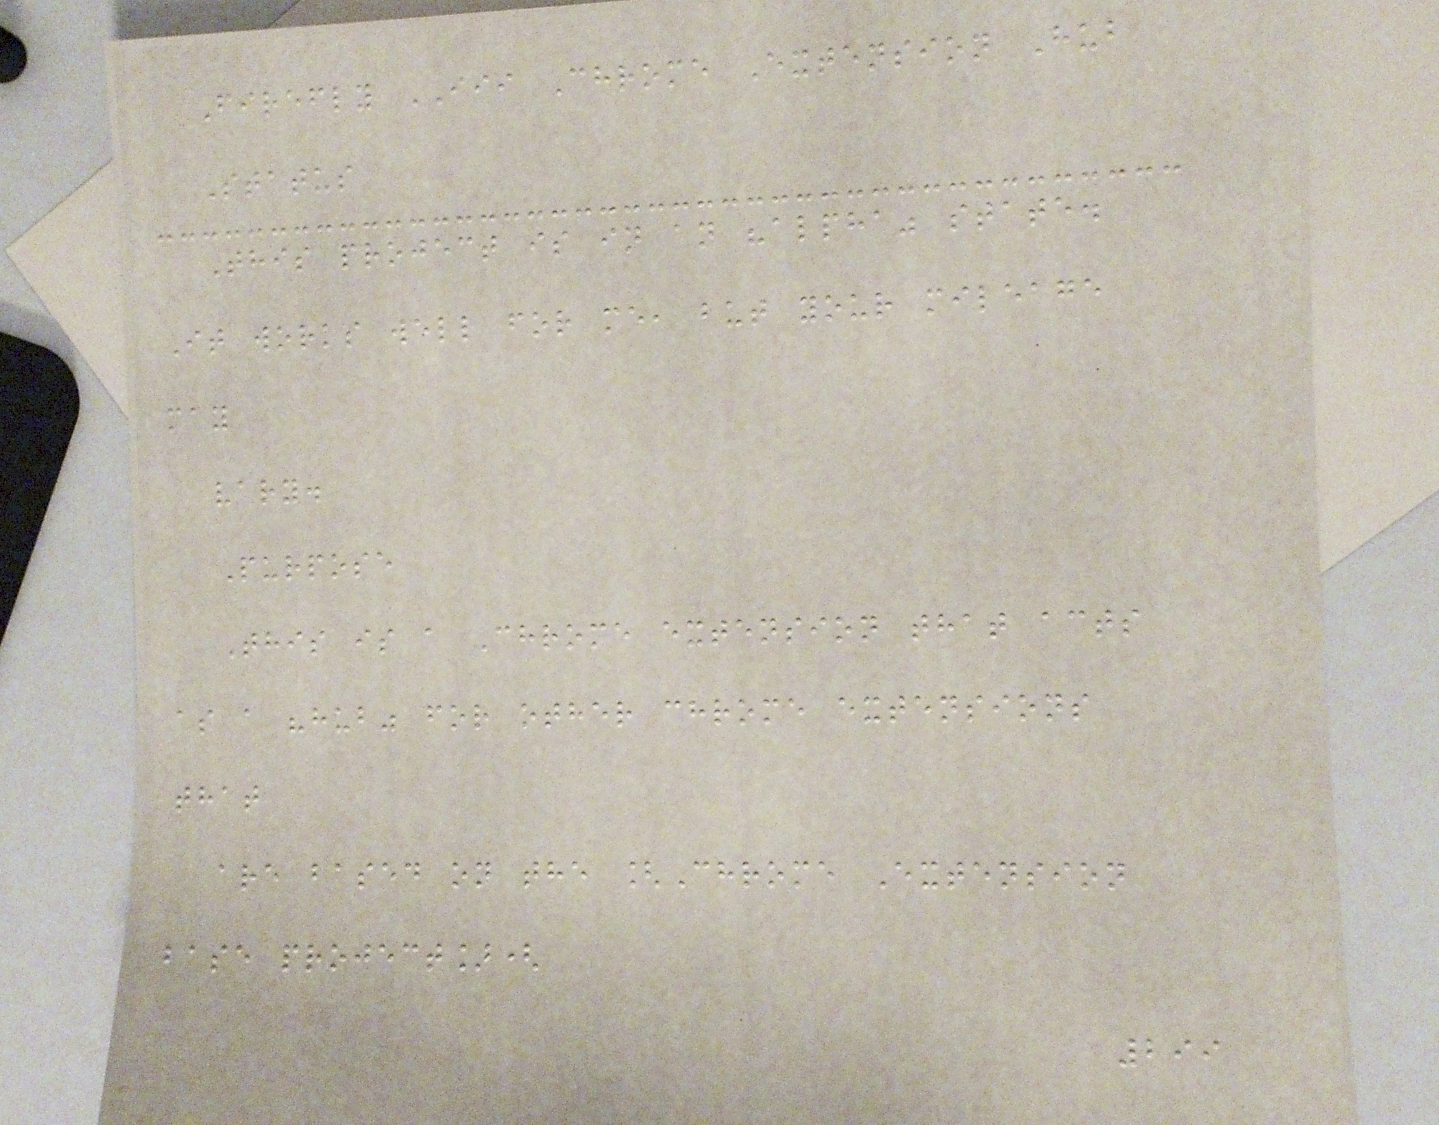Firefly III Chrome Extension Hub
Status
This project is in an "alpha" state.
It works well for me, but your mileage
may
vary.
Purpose
This is a Chrome extension that acts
as a "hub" for other chrome extensions
that
are based on the [Chrome Extension
base project](
299
